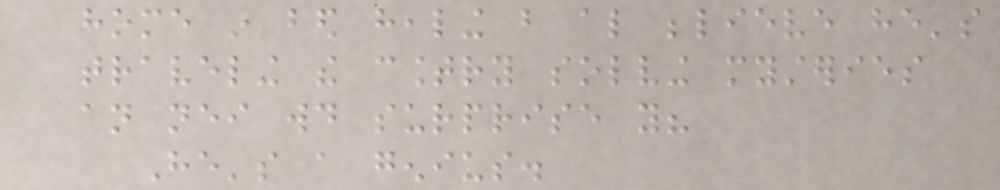home in bed healing but also believe he's
traveling the country solving mysteries
an neither would surprise you?
He's a genius.
